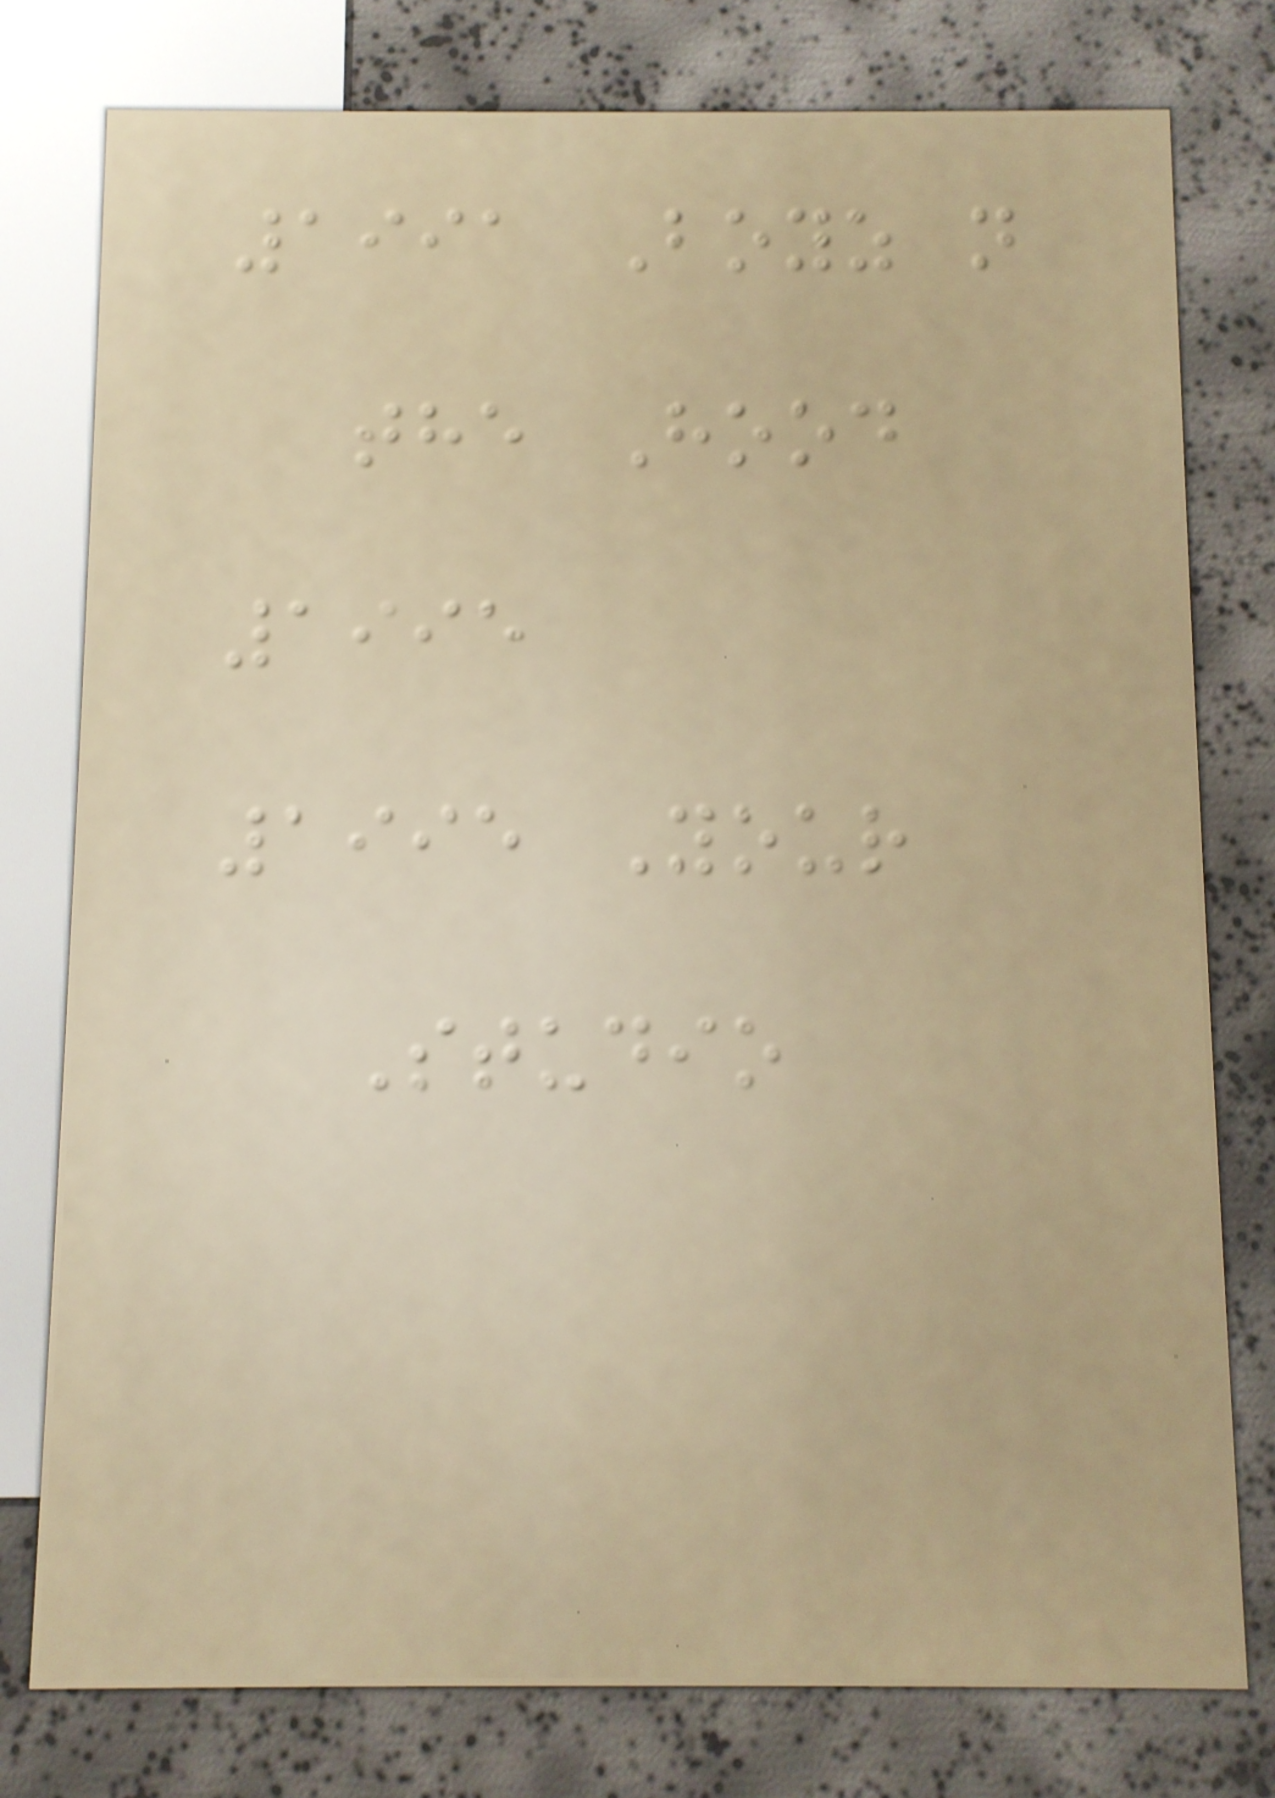1991 Boyz n
the Hood
1995
1995 Your
Studio
